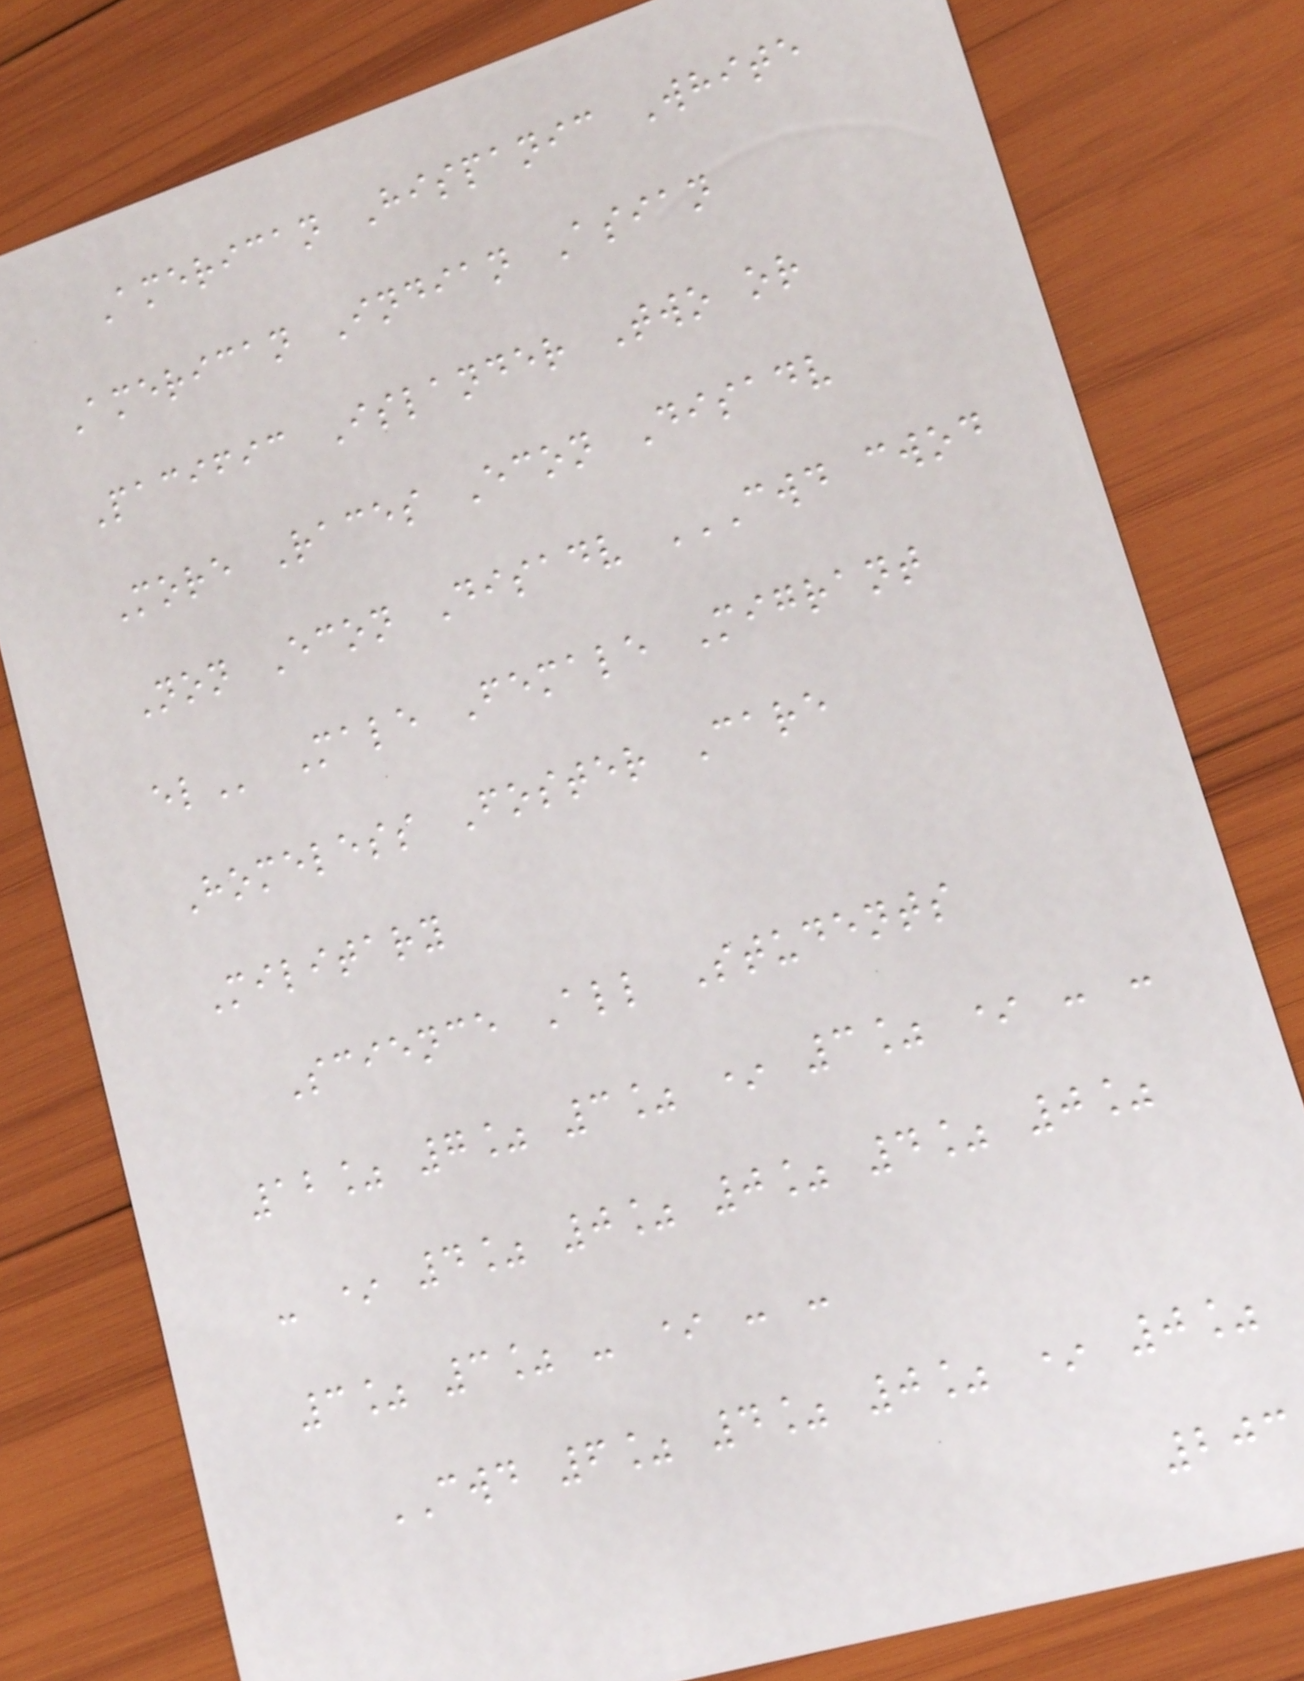American Hispanic White
American Indian Asian
Pacific Islander Two or
More Races Econ Disadv
Non Econ Disadv CWD CWOD
EL Male Female Migrant
Homeless Foster Care
Military
Science All Students
12% 7% 3% * 3% * - -
- * 4% 0% 0% 4% 0%
3% 3% - * - -
CWD 6% 4% 0% * 0%
203
